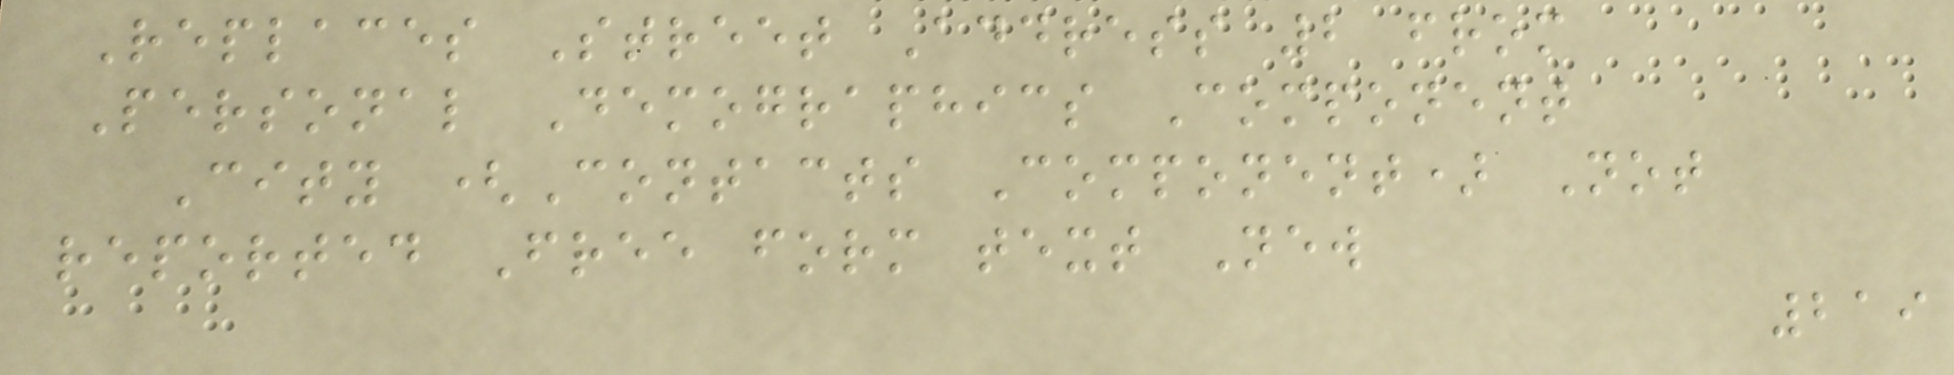Replaces Street Address 2 from
Personal Demographics Component
City (Contacts Component) Not
reported Free form text New
219
